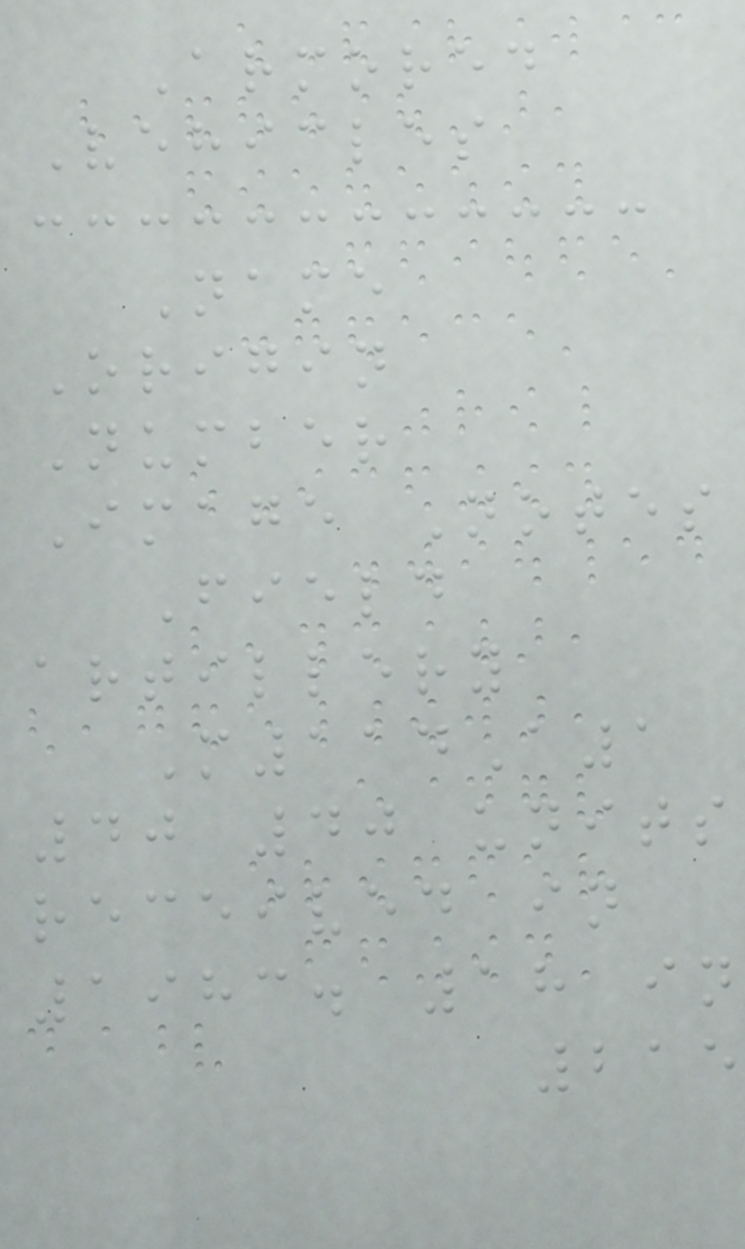Armored
Vehicles
Name
Origin
Number
Image Notes
Field
artillery
M114A1
40 40 units
received in
1983. 18 in
215
